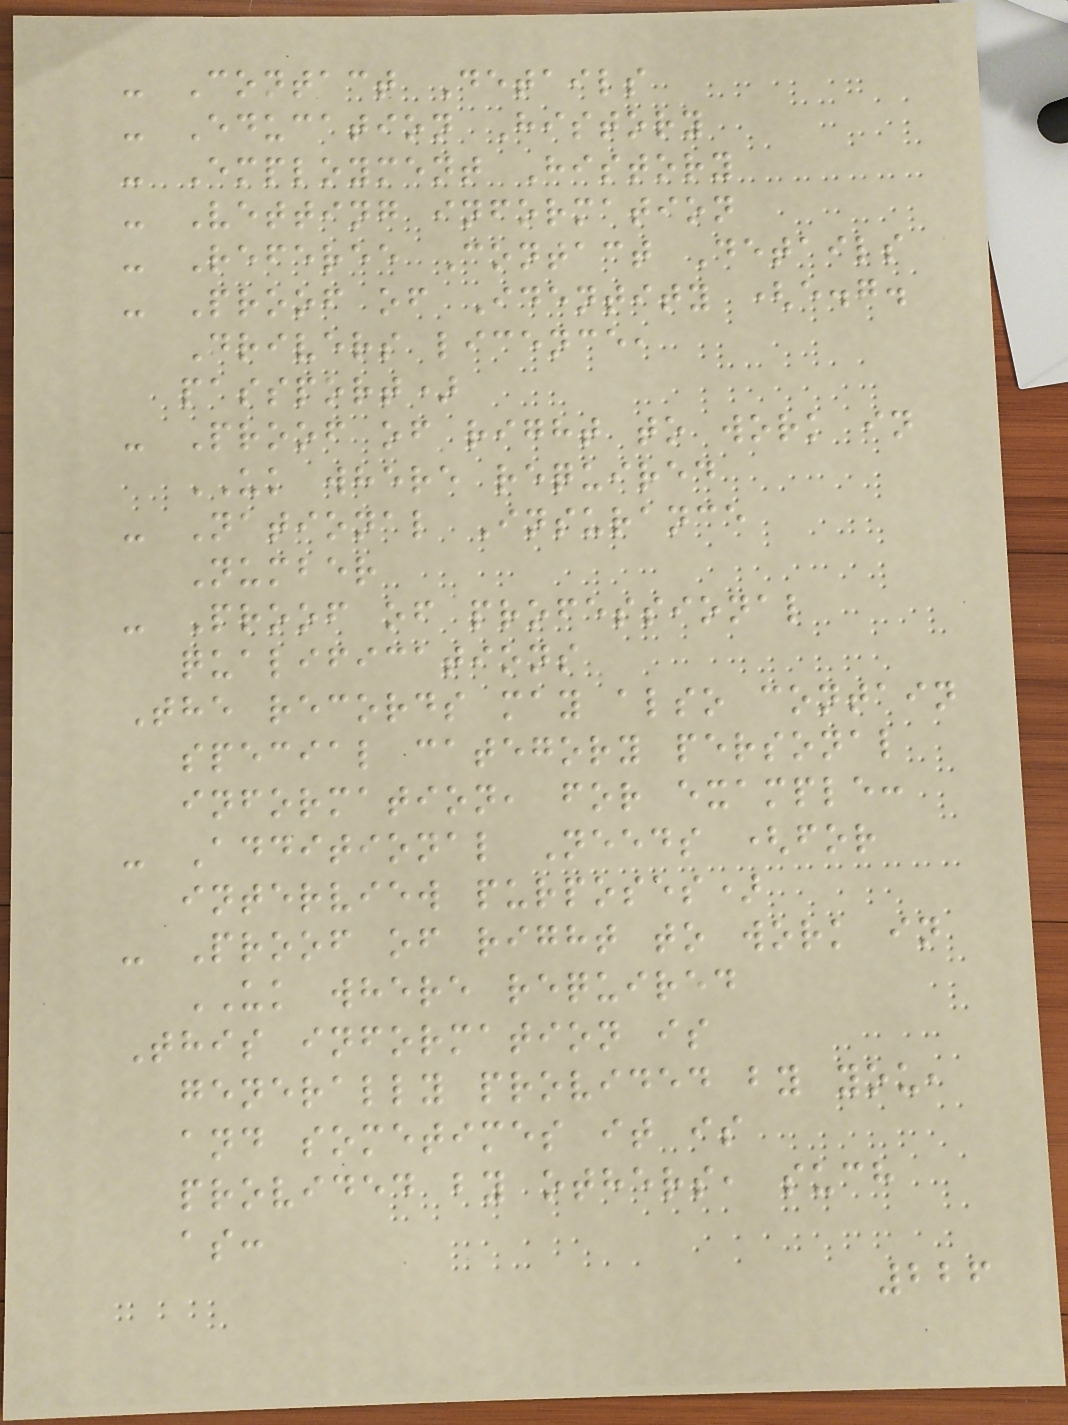- Contact Details
- Education History
- Employment History
- Vetting information
- Referee Contact Details
- Proof of Identity (e.g.
Drivers licence,
passport)
- Proof of right to work in
UK where required
- National Insurance
Number
- Proof of professional
qualifications
The records may also contain
special category personal
information, for example:
- Additional Needs (for
interview purposes)
- Proof of right to work in
UK where required
This information is
generally provided by you,
and sometimes it is
provided by others, such
as:
226
